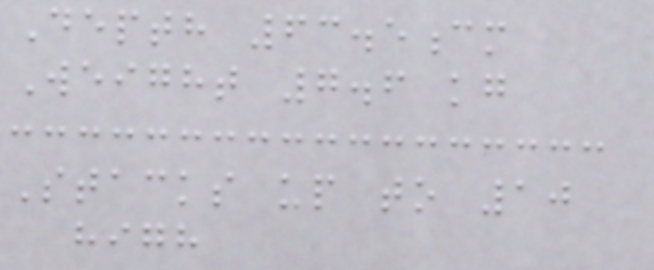Depth 63.5cm
Weight 7.6 kg
Stacks up to 10
high
